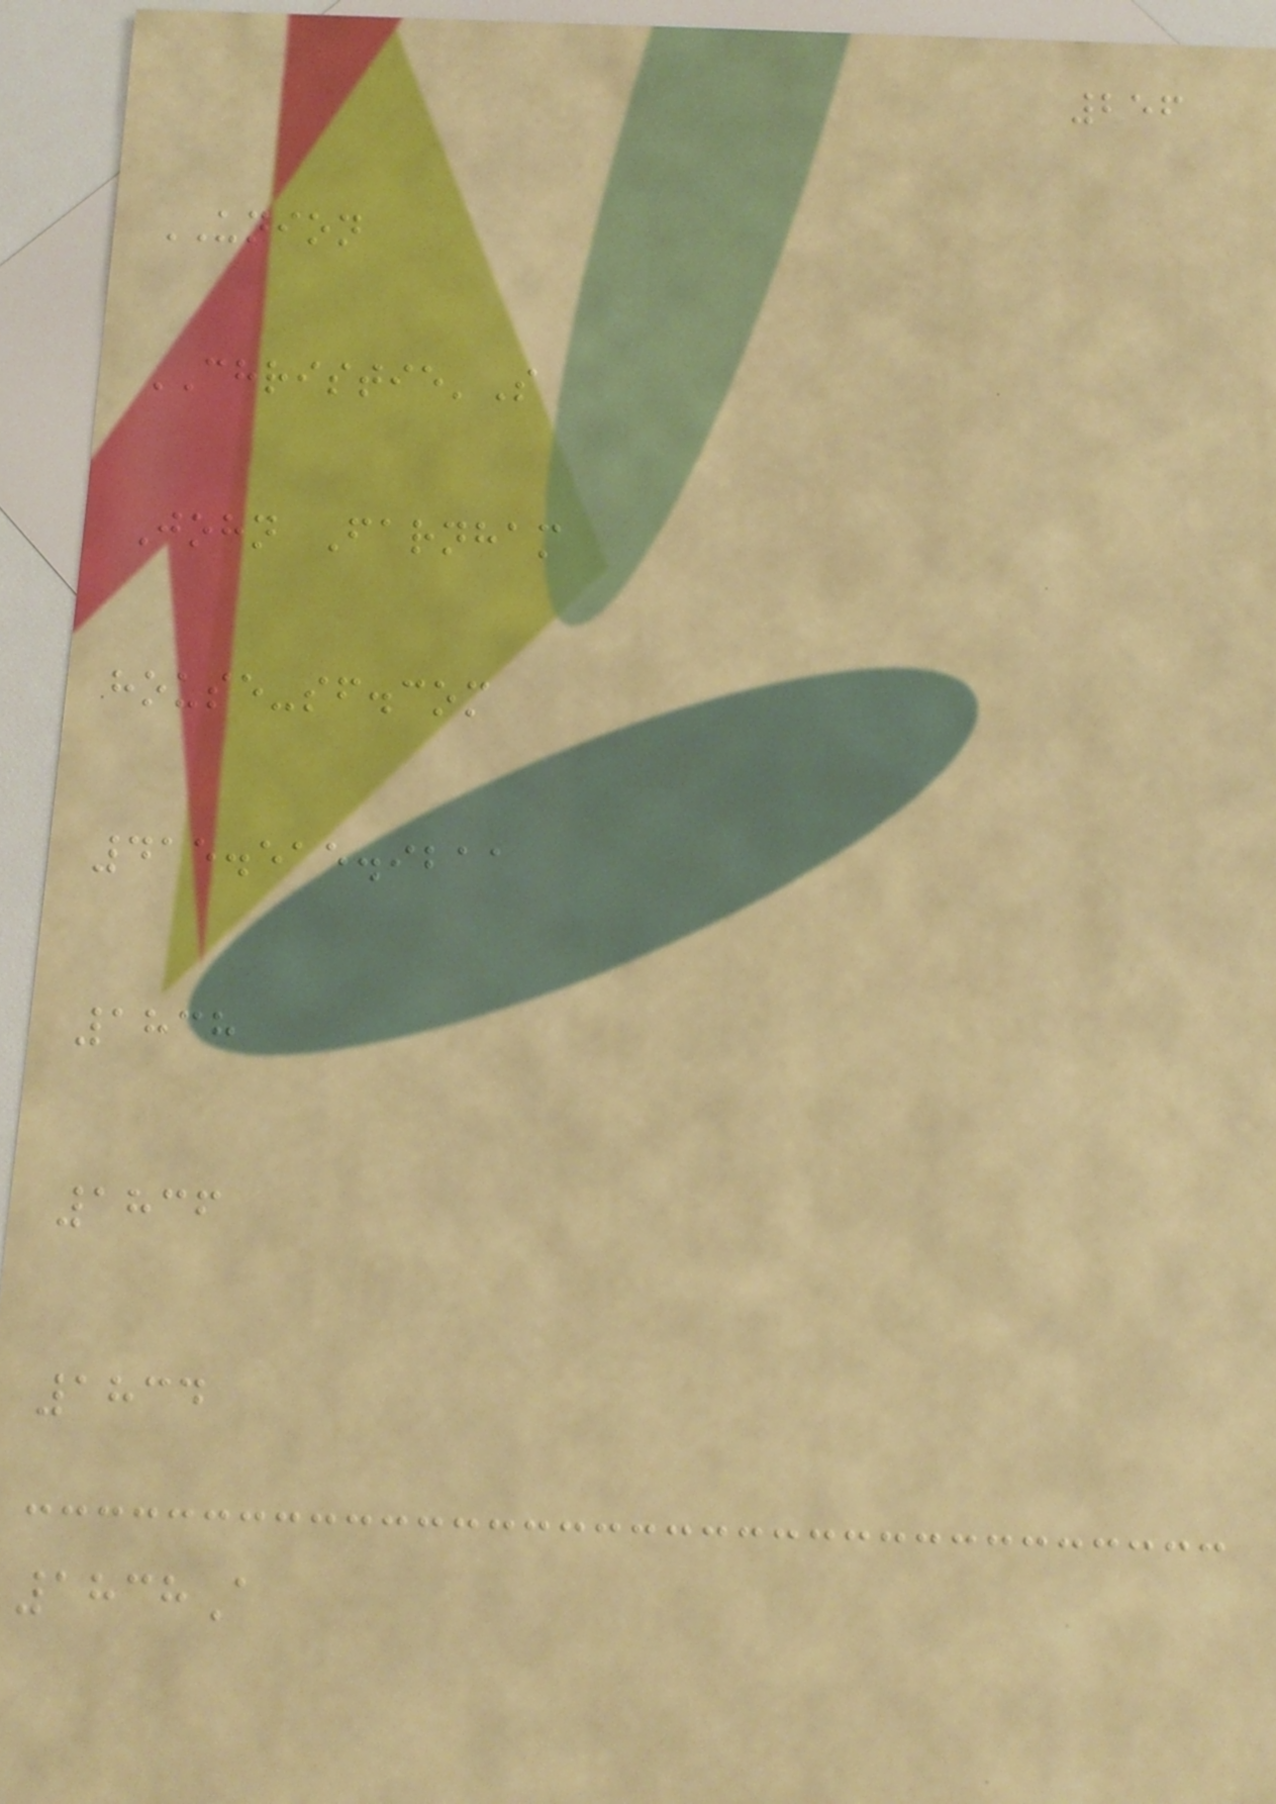256
UNION
CHRISTIE'S
John Farnham
house-sf.com
415.515.9211
1838
1836
1834
1838A
